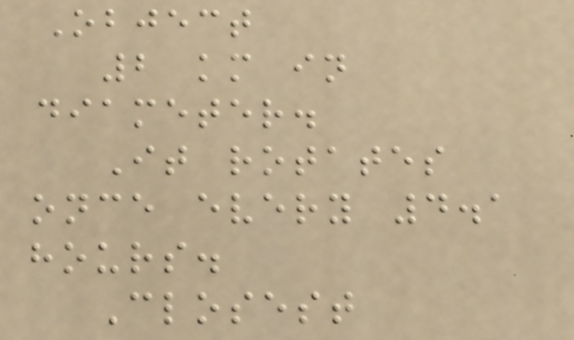Object
2 km in
diameter.
It rotates
once every 4.1
hours.
Closest
